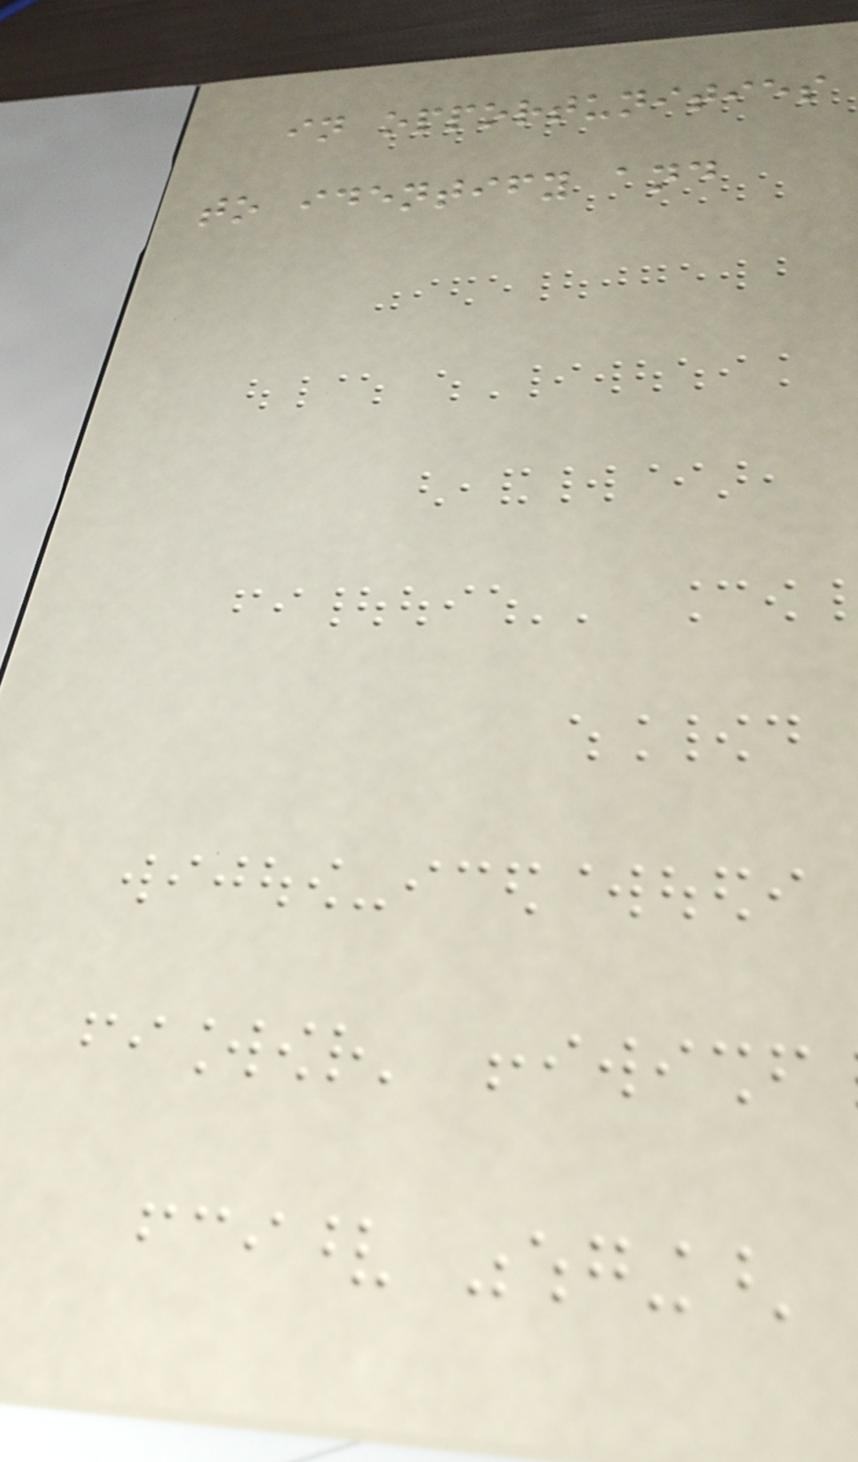in opportunities
to identify and
